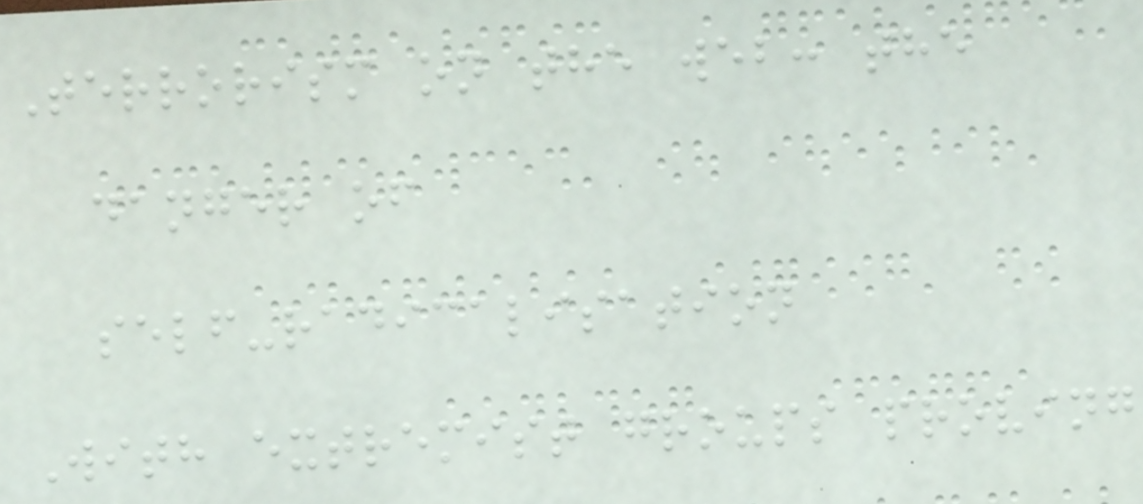Terrorism on the web: the
danger of
self-radicalisation
With extremist groups proving
